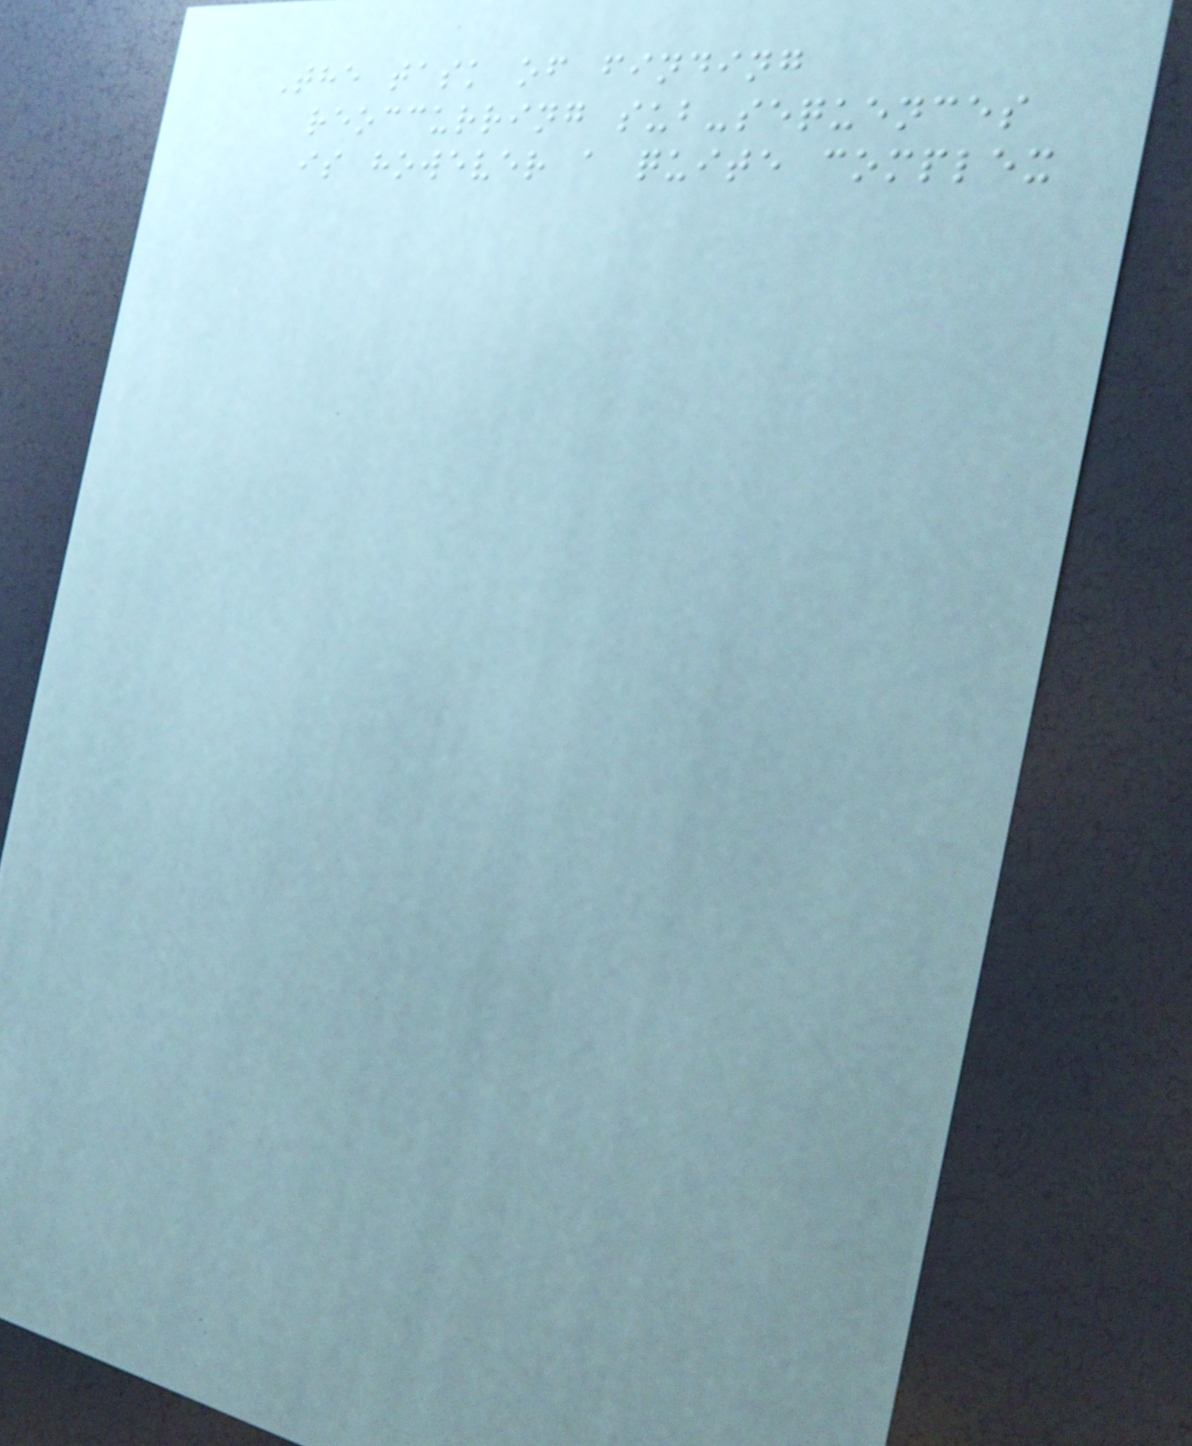The task of finding
reoccurring sub-sequences
is however a quite complex
